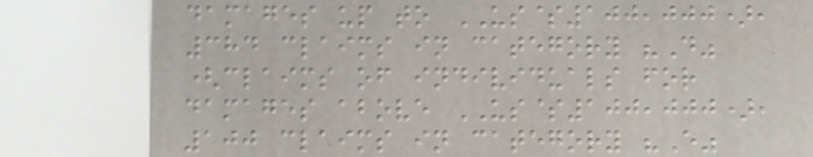damages up to US$100,000),
384 claims in category "D"
(claims of individuals for
damages above US$100,000),
100 claims in category "E"
